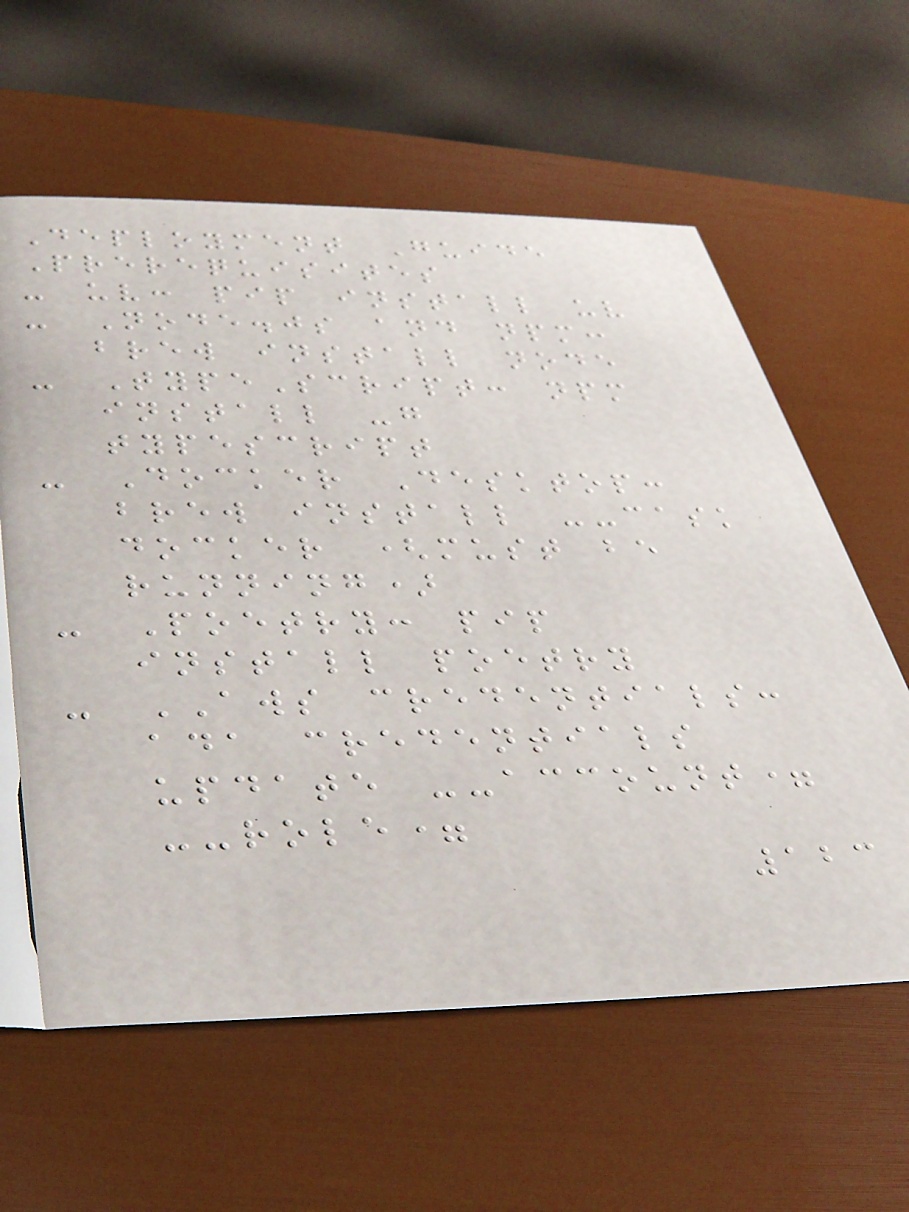Deployment Guide
Prerequisites
- uv: pip install uv
- Node.js and npm:
brew install node
- TypeScript: npm
install -g
typescript
- Docker Desktop:
brew install --cask
docker (must be
running)
- Poetry: pip
install poetry
- AWS credentials:
ada credentials
update --account=
--role=
123
